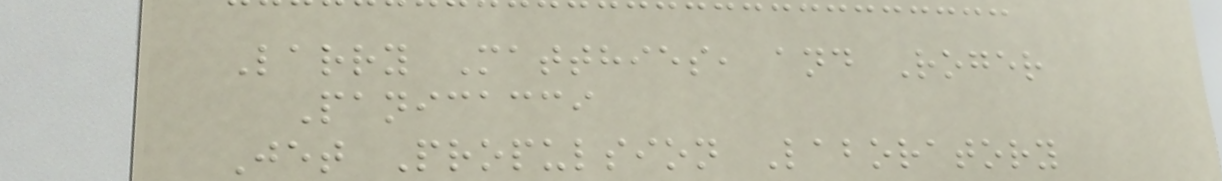Larry Matthies, and Roger
Panicacci
Jet Propulsion Laboratory
